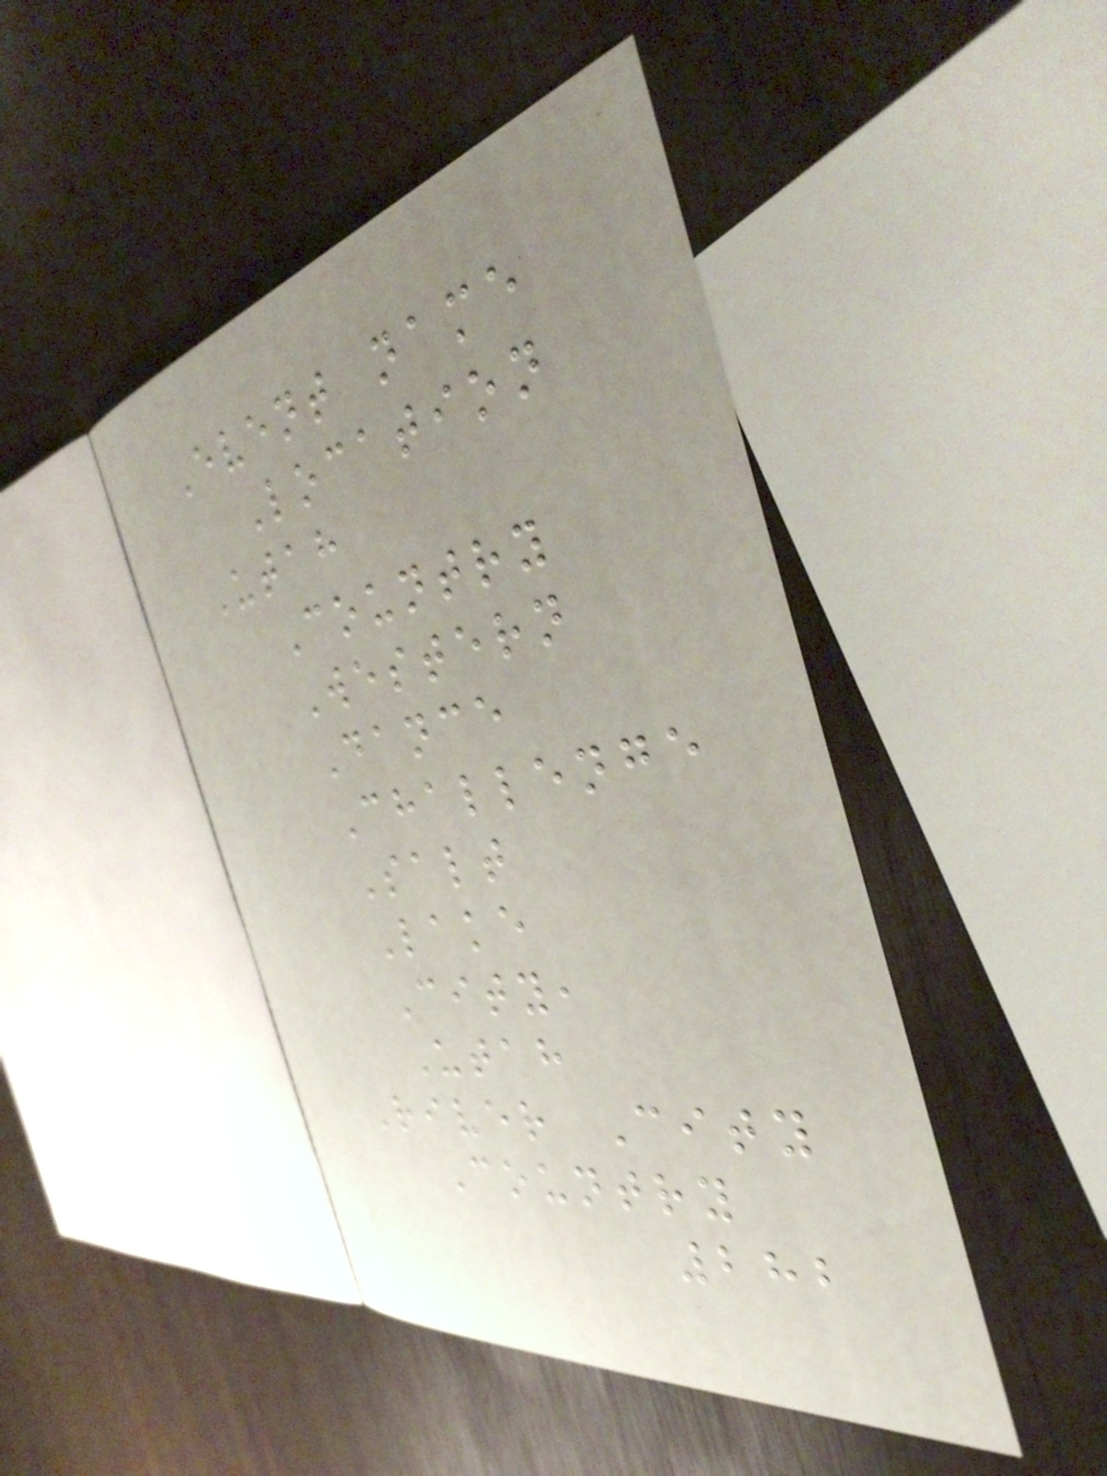Event name
Location
Utah
Country
Western
Dance
Challenge
Salt
Lake
City,
Utah
River City
Country
282
